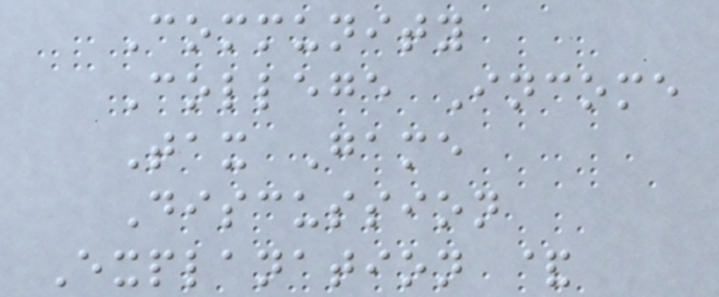Community
College Income
Tax Game
Discussion
Explanation &
